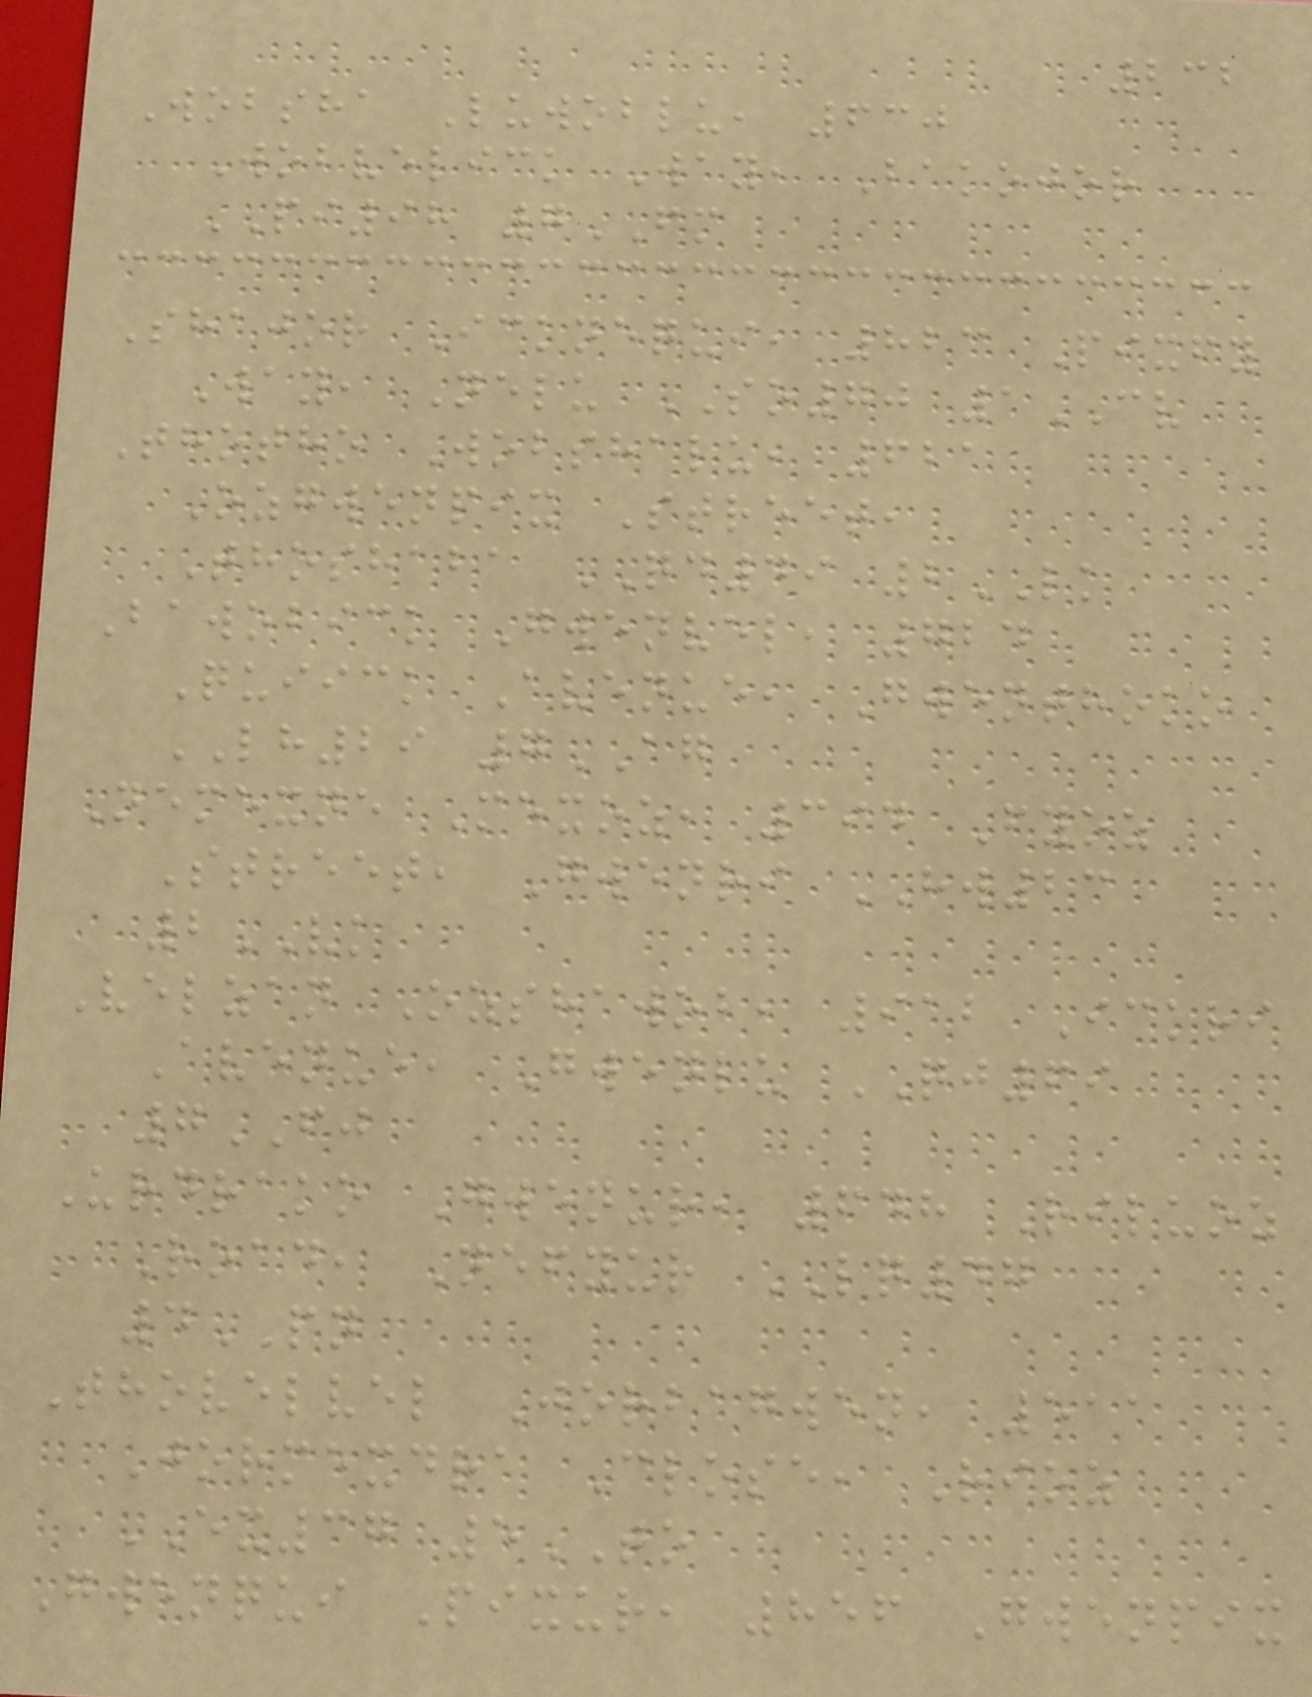232
Wobsha Luwoblu, 630
Wobvelick Way, Bakojor
PI98 7FM
Shajor Icknequi, 823 Pixfy
Way, Nelu SO70 1CV
Thotho Wobshalu, 621
Ozgwenpix Street,
Thoshaba QD49 2LK
Bawobick Gwenvel, 724
Quiick Avenue, Gwenthoko
LH29 7AG
Nemexne Mexoz, 394 Fyoz
Street, Gwenri HW23
2VK
Velzan Ozshawob, 912 Ickri
Avenue, Gwenlu QJ69
7FJ
Urdrako Gwenur, 648 Riluoz
Road, Nefyur LQ47
4PN
Thovelvel Jorbagwen, 511
Jormexdra Close, Rioz
EX37 5TO
Gwenqui Pixur, 856 Gwenpix
